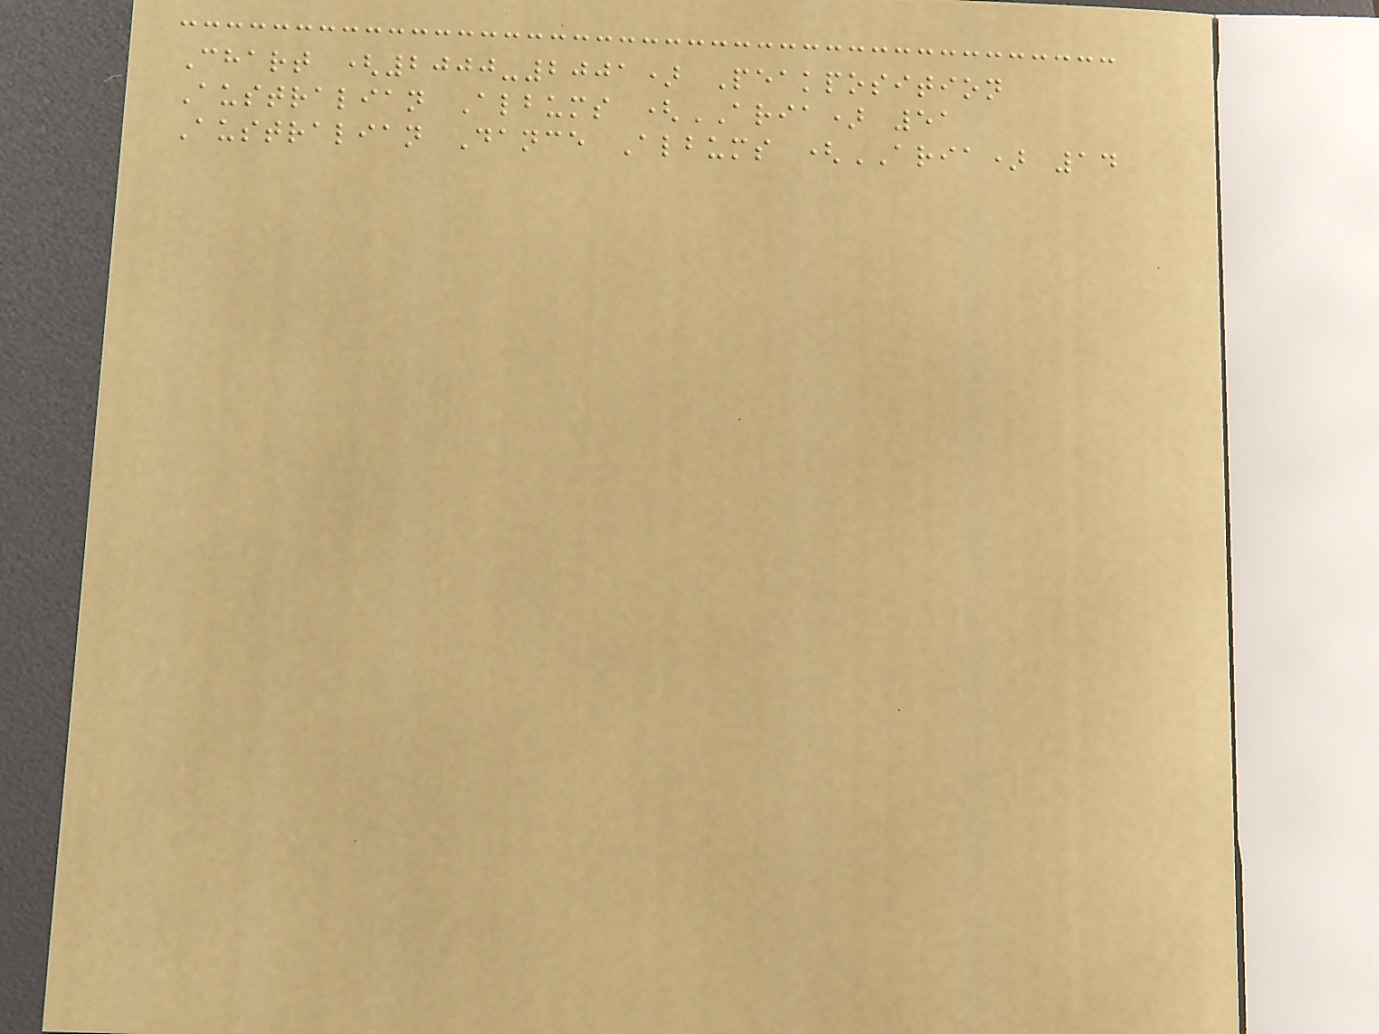Chart (2000-2001) Peakposition
Australian Albums (ARIA) 51
Australian Dance Albums (ARIA) 14
